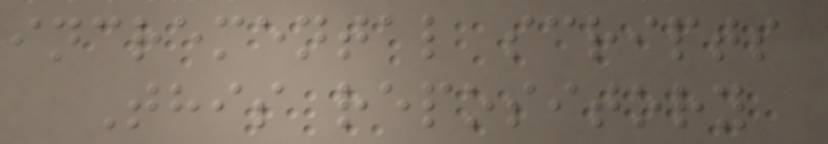incremental scripts
This repository
